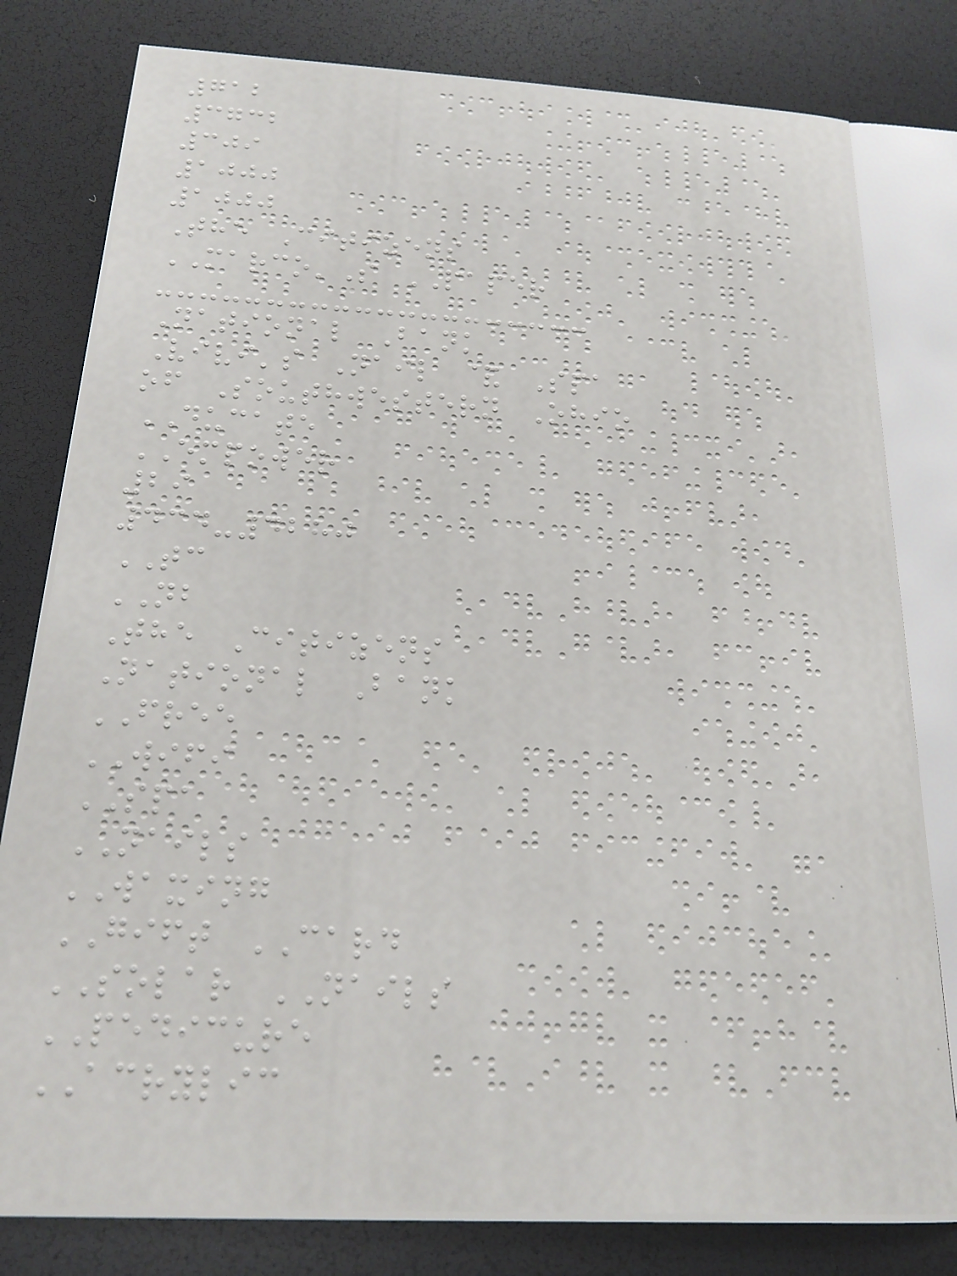712
3732
309
1000
1000
The Citizens
MARCO'S PAPER
National Bank
Vivi's Nail & Spa
of Southwestern Ohio
DUCATE
EMPOWER
29
434-4280
TC
NB
The Citizens
National Bank
FREE
WIFI
SPA
NAILS
WAXING
GIFT CARD
SOLAR NAILS
PEDICURE
ACRYLIC
